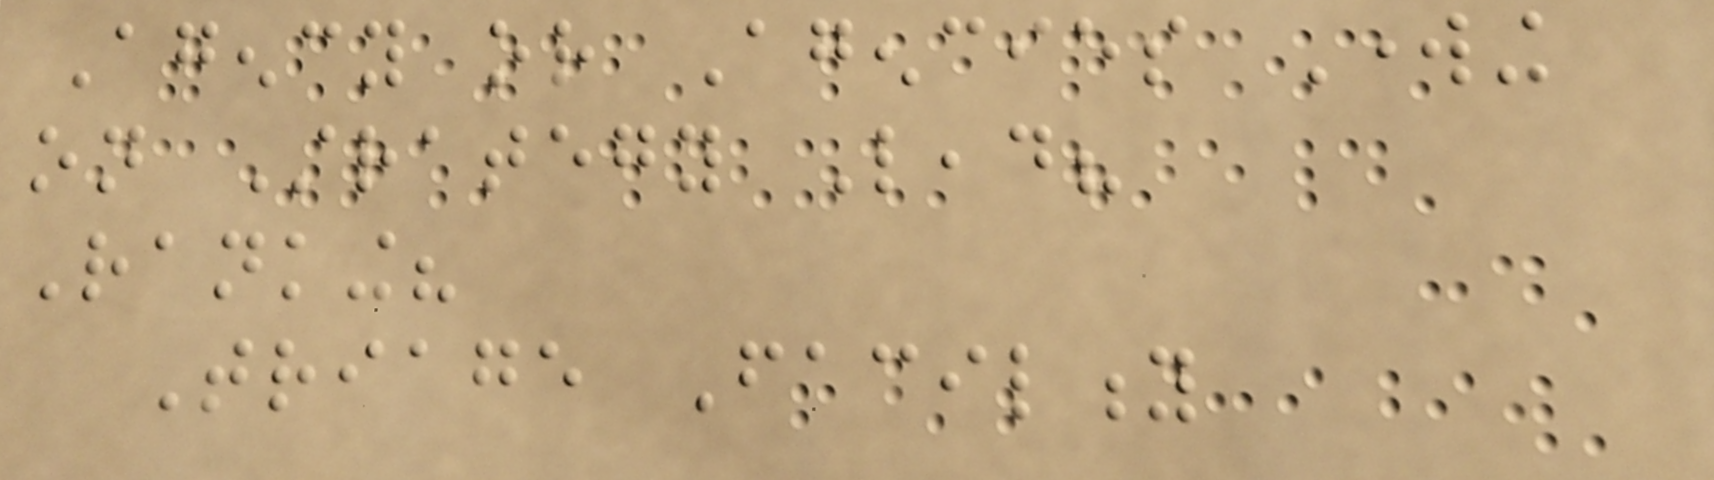Agency or Agencies Working
on Strategy Lead?
Ranking?
Triage Facility
